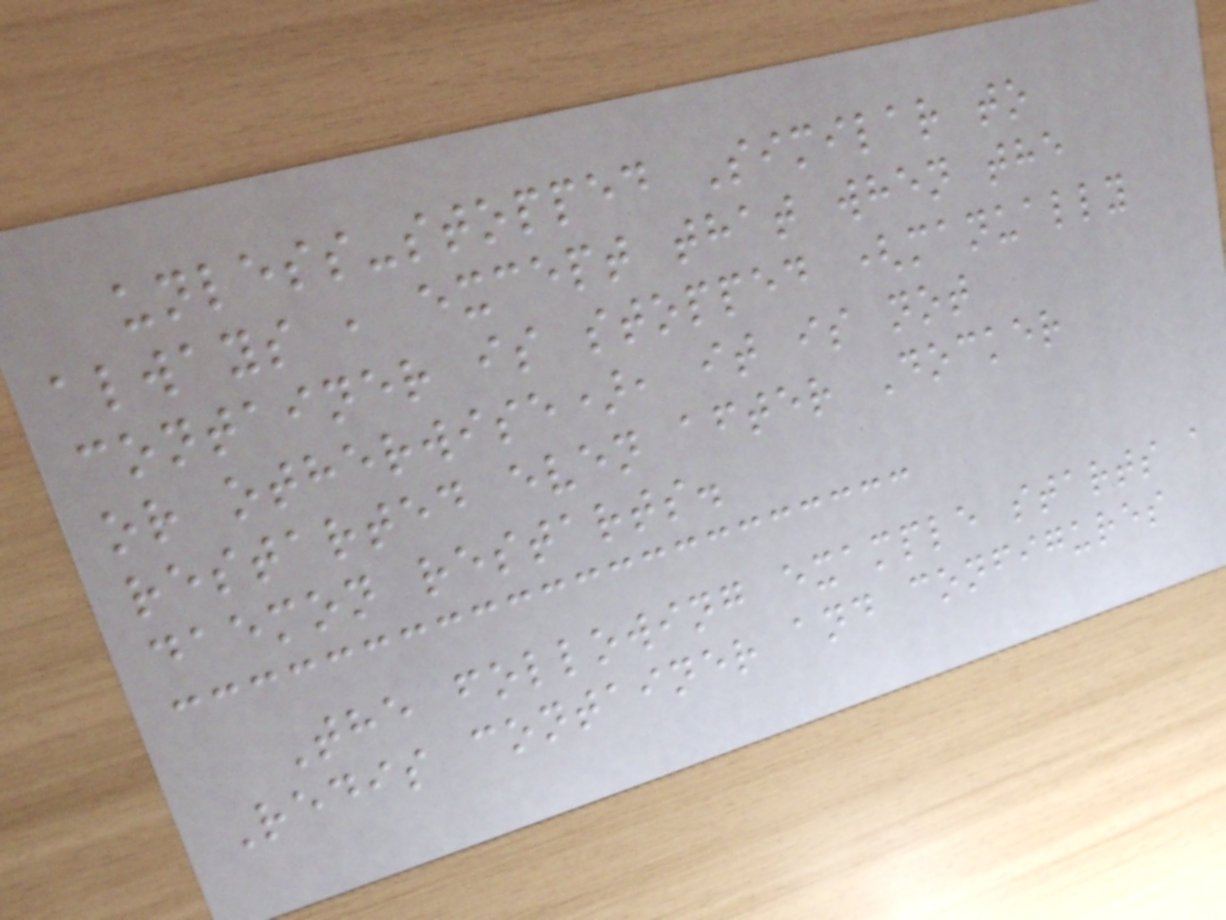unless-stopped Similar to
always , except that when the
container is stopped (manually
or otherwise), it is not
restarted even after Docker
daemon restarts.
The following example starts a
Redis container and configures
